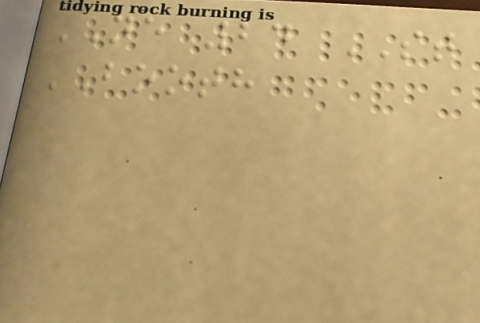NE 24 ST
BOOTH
